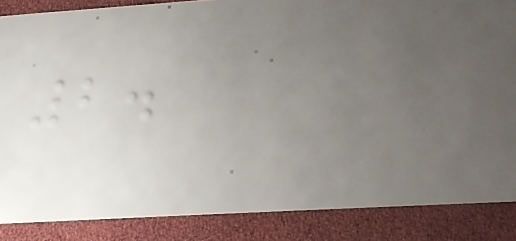2.
